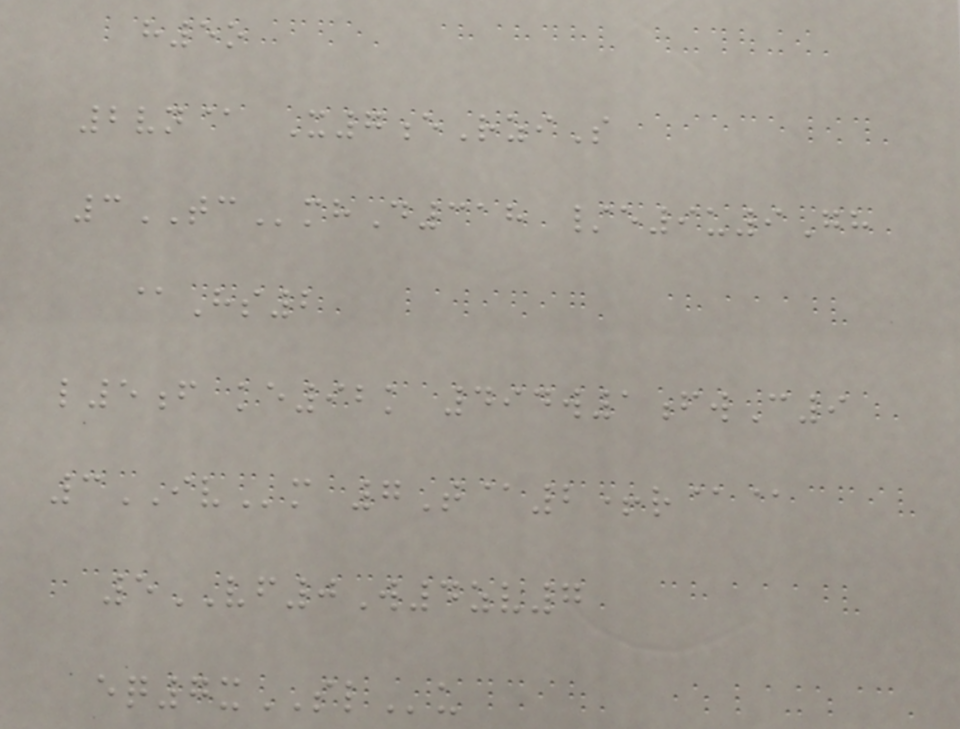h5o
2vn@ X7eRziS
3TCmhD318 /e9u9Gh
@Hs2
l5f ke92k 494w1fwC9
3IVm 7T@2+r@@
5VF0W4zv7
eq7xSLu
